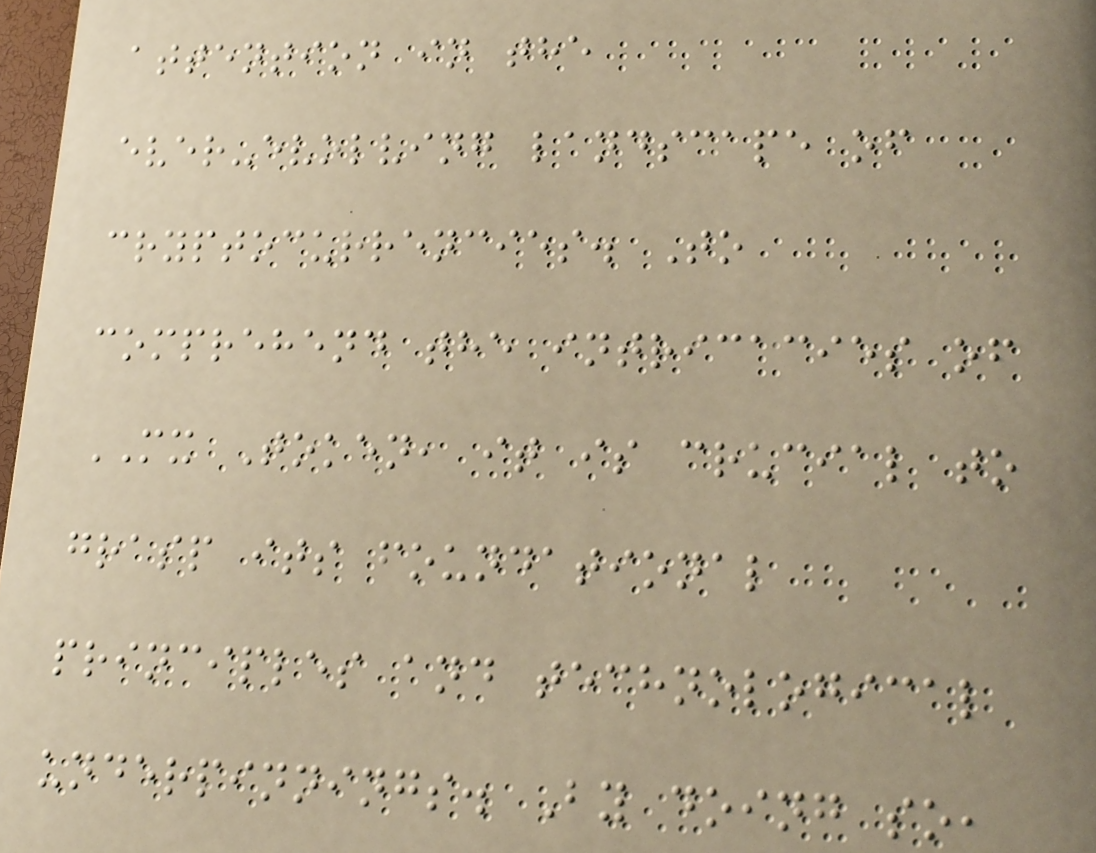attention in the
ever-evolving landscape of
cryptocurrencies. To
comprehend the intricacies of
MX Token, it is crucial to
grasp its foundational
principles and technological
underpinnings. By doing so,
